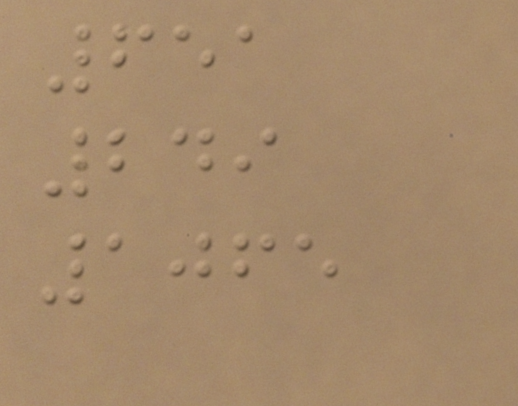651
249
1065
